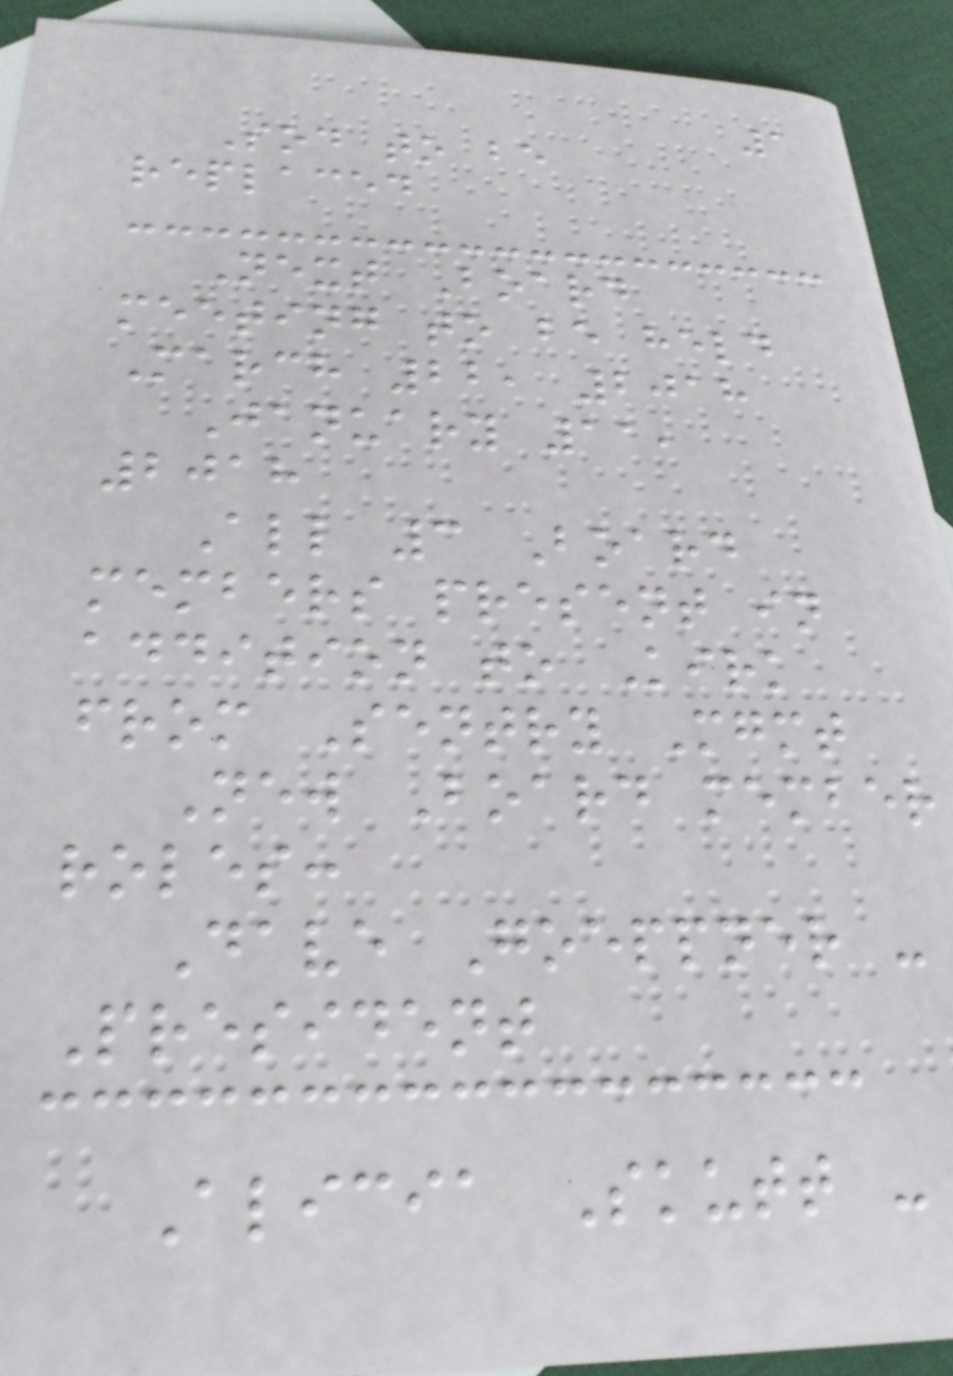1
Sod to be
replaced
Next Board
meeting to be held
March 22, 2018
January 11,
2018
All 3 Board
members present in
addition to Kirk
from Sentry Mgmt
New Board member
roles:
Dave Goeppner -
President
Alicia Skutt -
